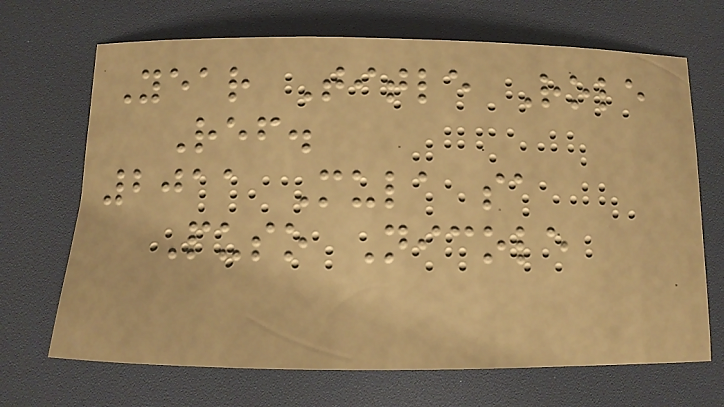Year Title Role
Ref.
2011 Mula sa
Puso Nicole
